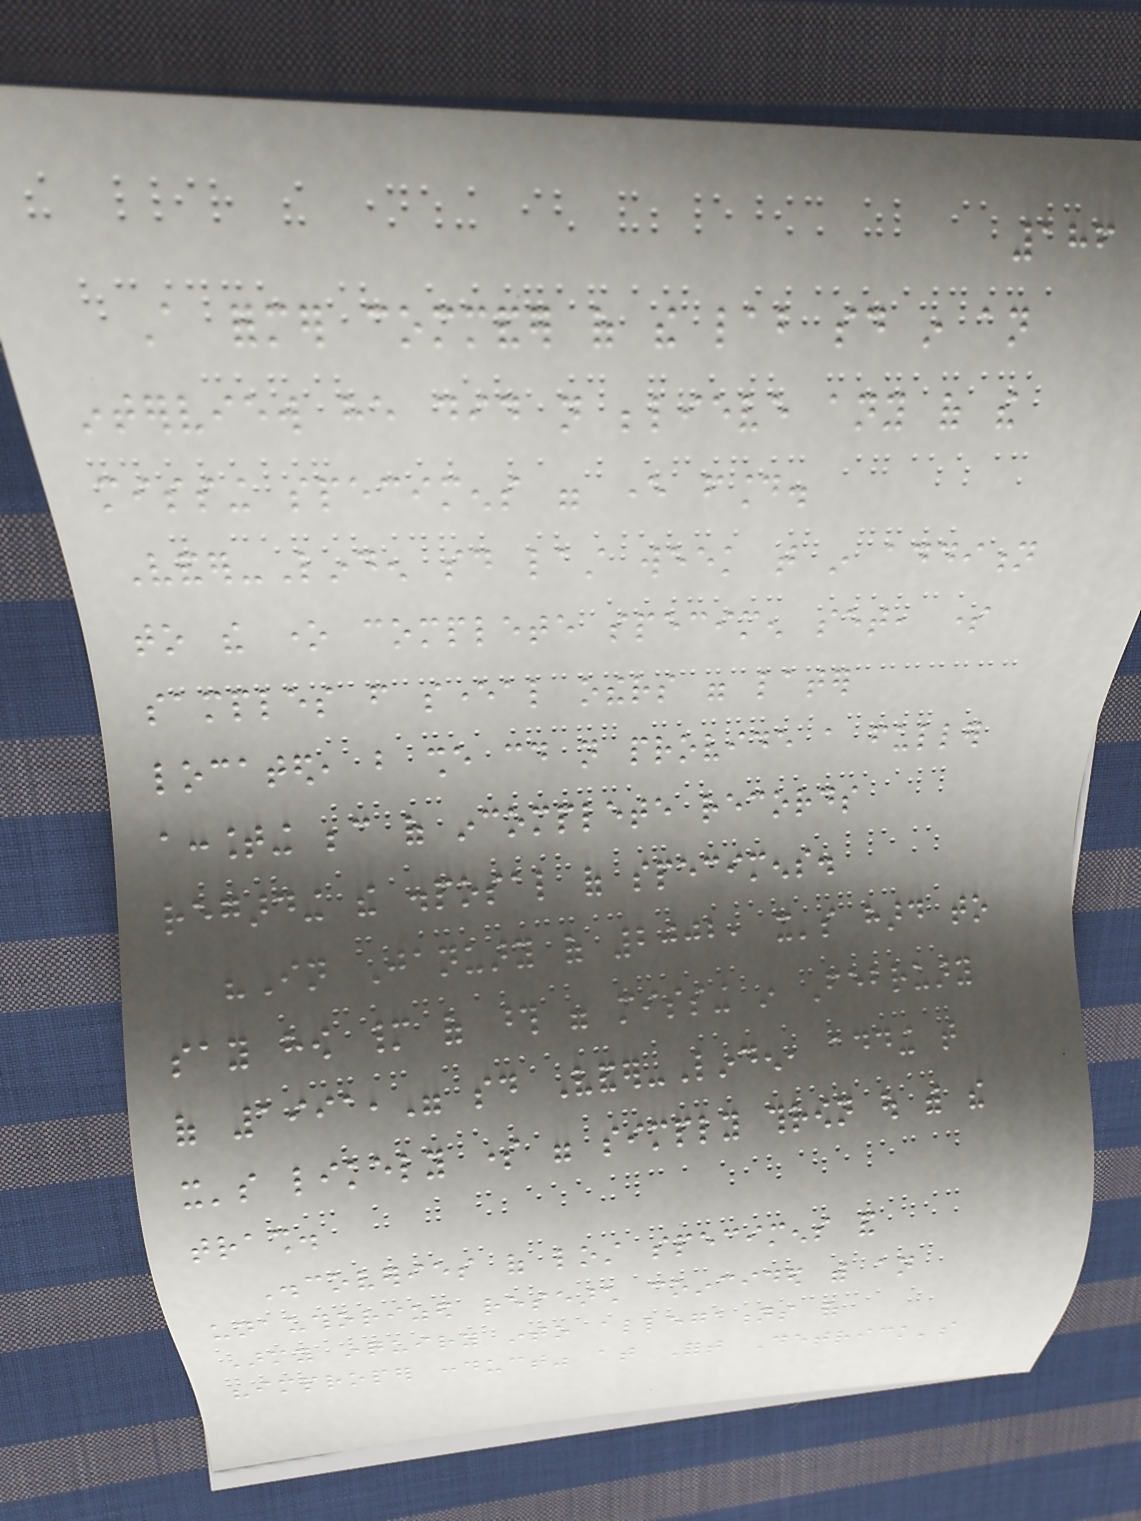186
A former commander of the lab said in an
interview he did not believe any of the
missing specimens were ever found.
Vander-Linden said last week that in addition
to the one complete specimen set, some
samples from several others were later
located, but she could not provide a fuller
accounting because of incomplete records
regarding the disposal of specimens.
"In January of 2002, it's hard to
say how many of those were missing in February
of 1991," said Vander-Linden, adding that
it's likely some were simply thrown out with the
trash.
Discoveries of lost specimens and
unauthorized research coincided with an
Army inquiry into allegations of
"improper conduct" at Fort Detrick's
